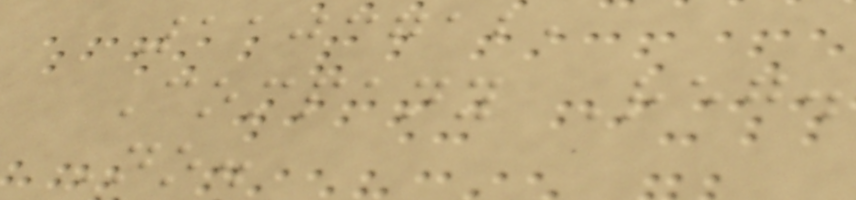1103712,
Company Reg.
No.
